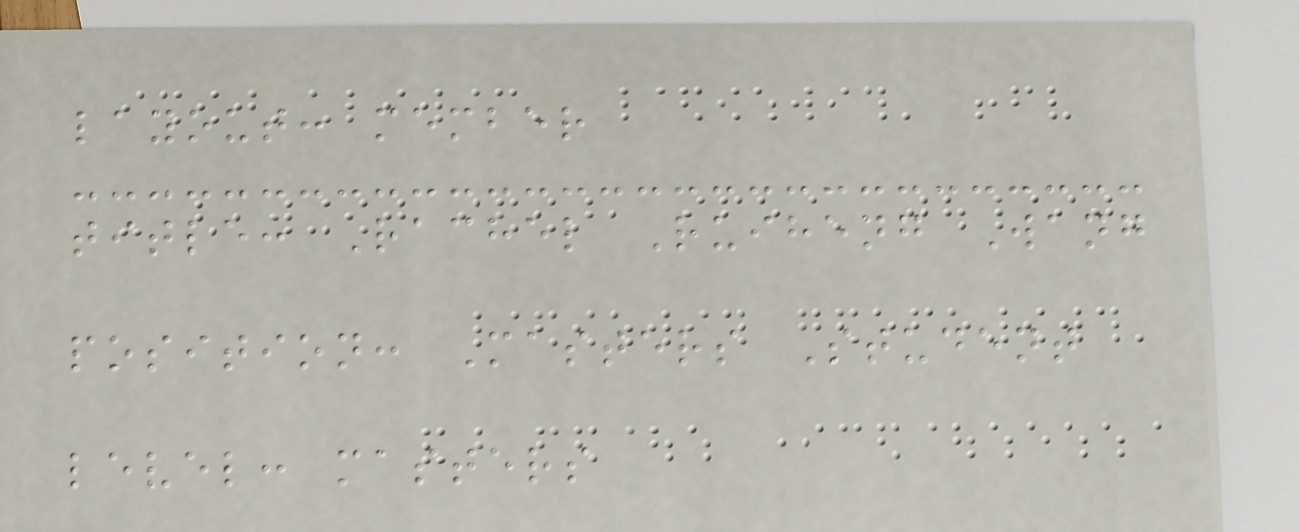layout: member
title: Rachel Ruiheng Wang
position: Masters Student
level: masters
